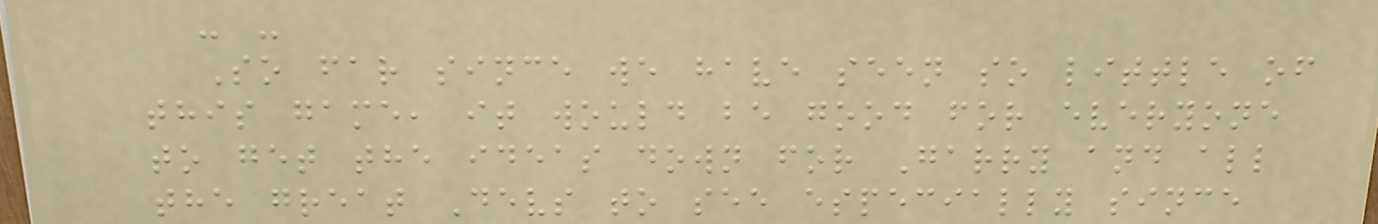- -
So far since we have seen so little of
this game, it would be good for everyone
to get the ideas down for Garry and all
the great Devs to see especially since
